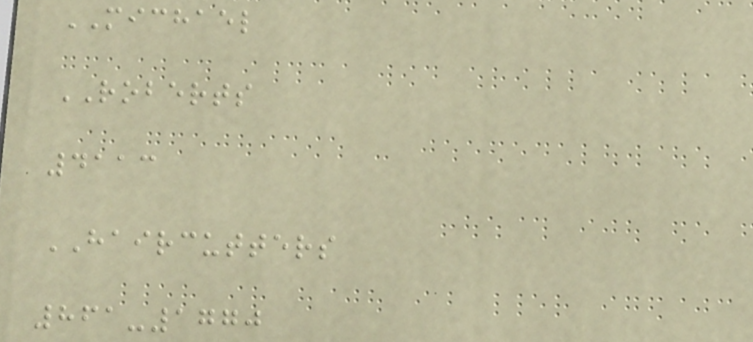MICHAEL
ROBERTS
4113
HAIRCUTTERS
861-1770
